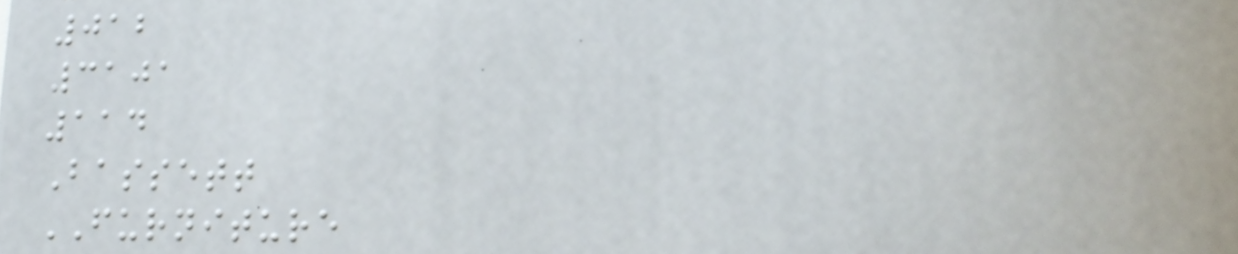012
3101
114
Bassett
FURNITURE
